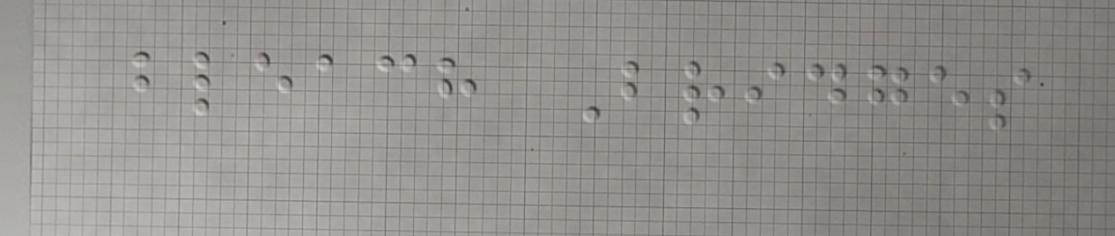bleach Bridges
